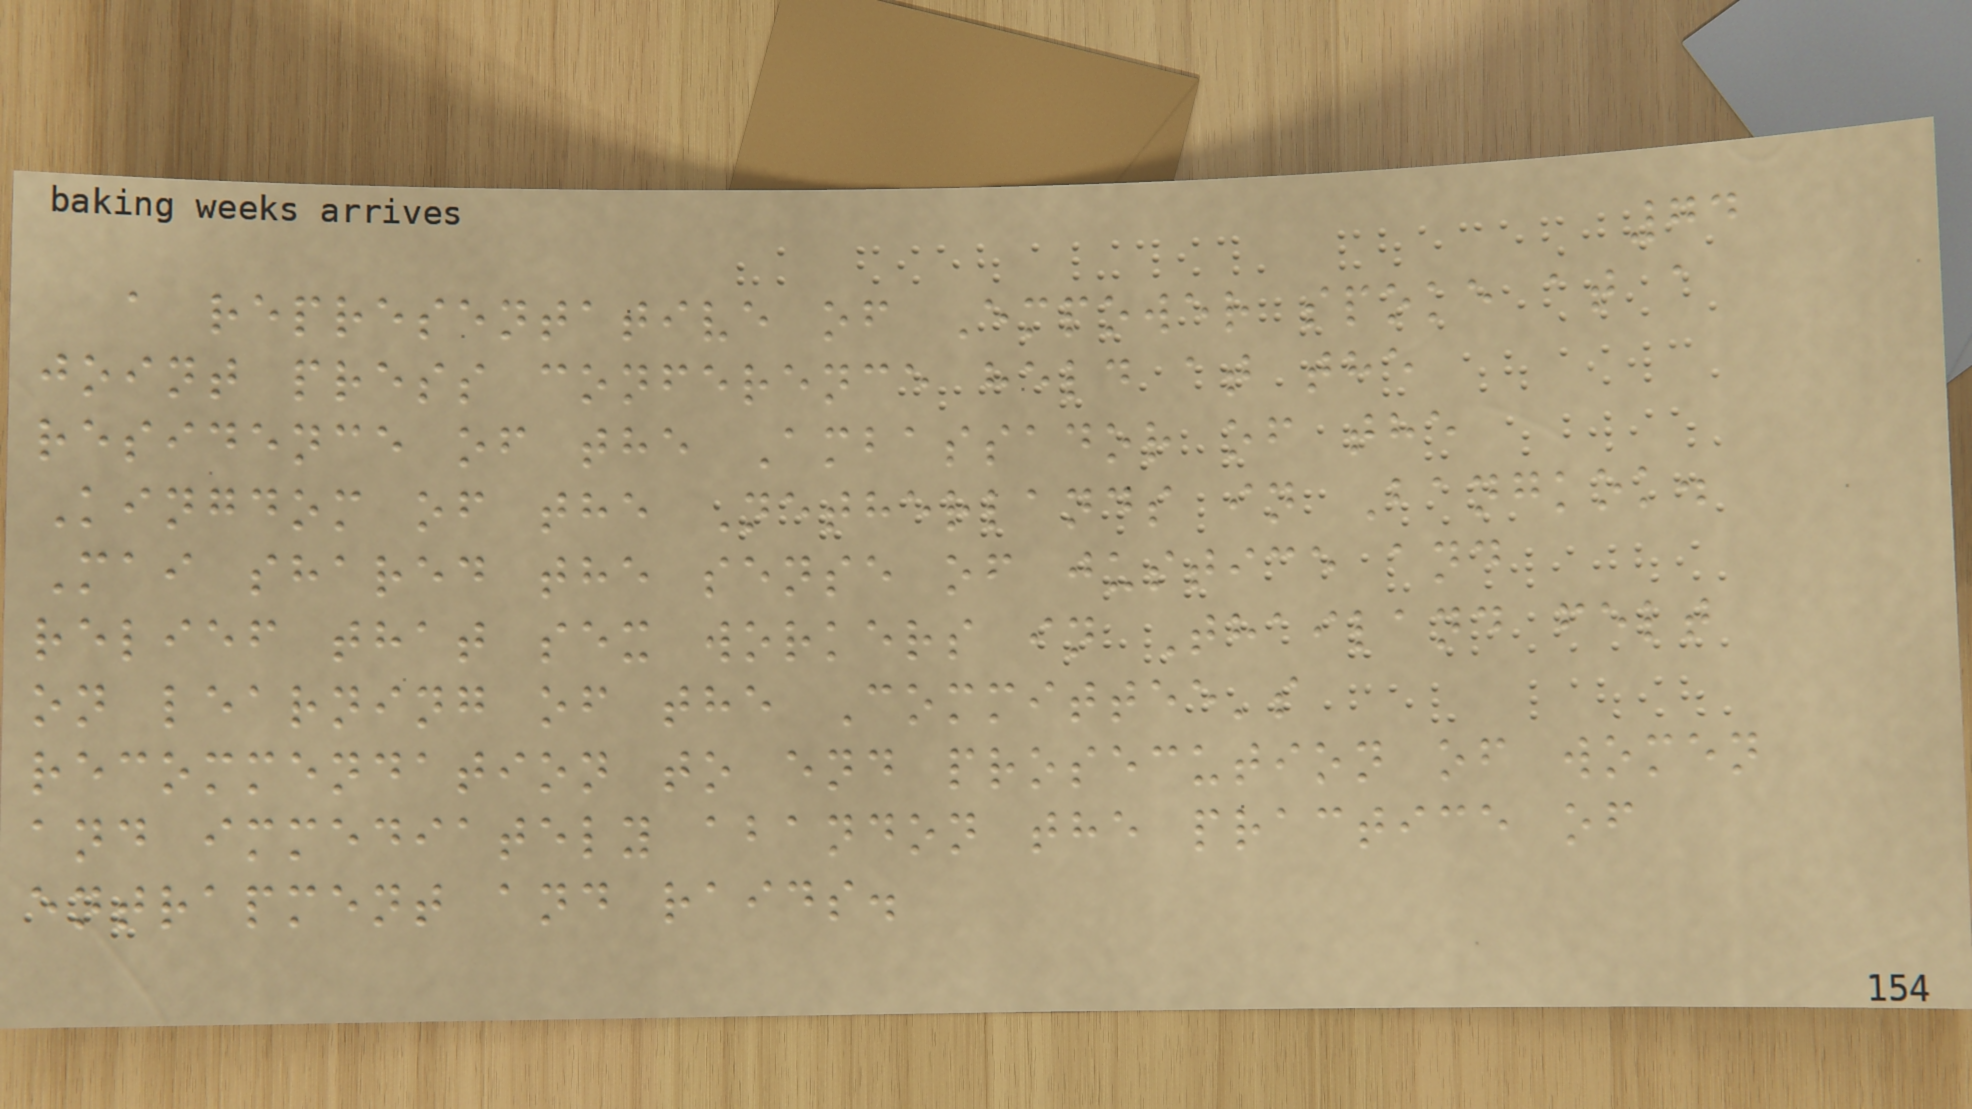74
a representative of Empower spoke at a
joint press conference held at the
residence of the Ambassador of the
Kingdom of the Netherlands in Bangkok.
Mai shared the sense of justice and
relief that sex workers in Thailand felt
on learning of the Committee's
recommendation to end prosecution of women
and immediately abandon the practice of
entrapment and raids.
